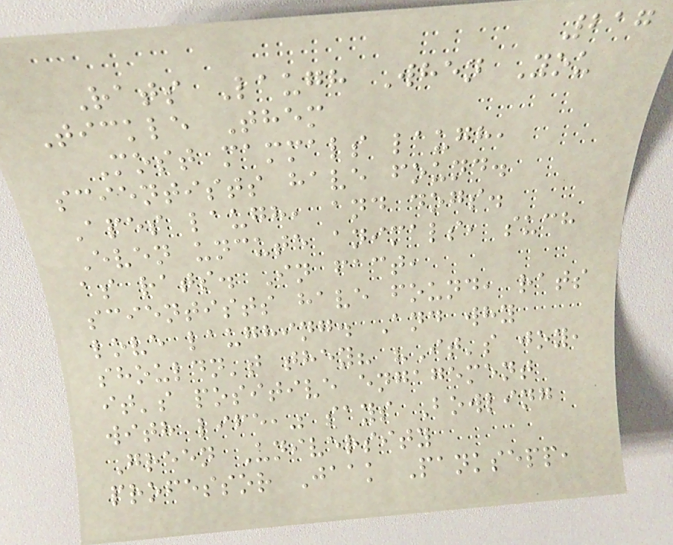217
Rats Laugh When You
Tickle Them
Most mammals laugh,
scientists have found.
Apes laugh, and dogs.
Even uncute animals, such
as rats. In fact,
scientists have found, rats
love laughing. And why
shouldn't they? "It's joy,
it's positive engagement
with life," says Bowling
Green University
professor Jaak Panksepp,
